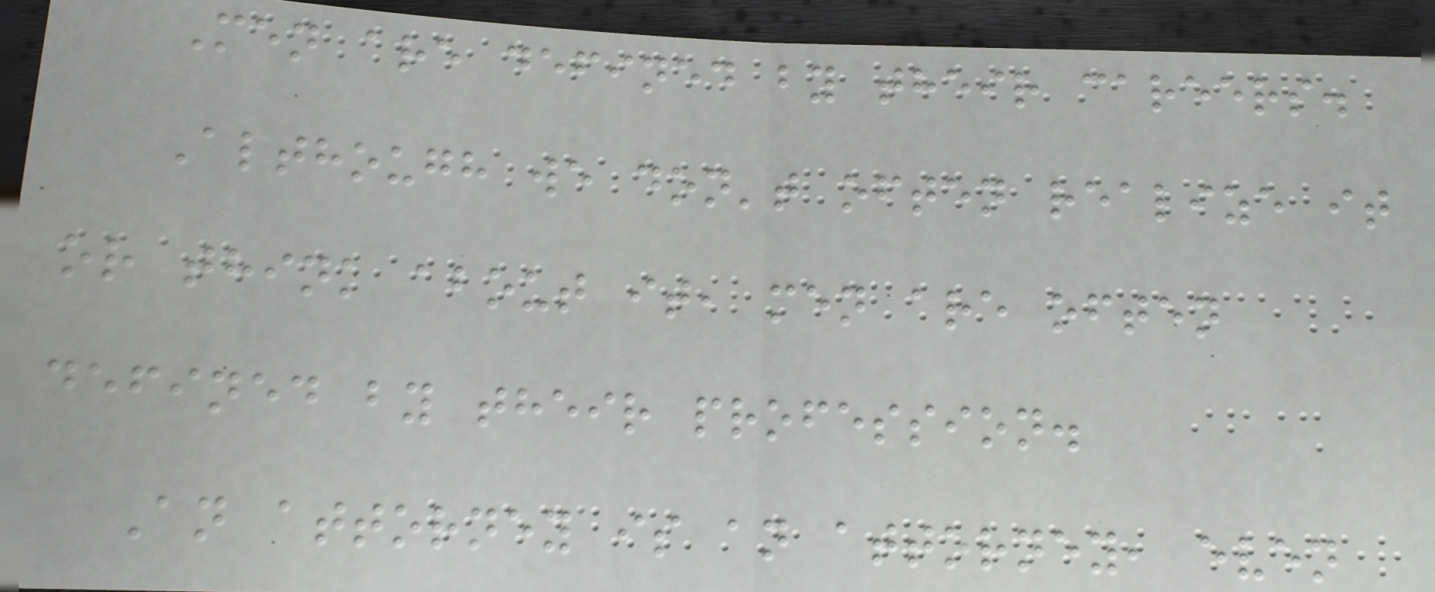Men are defined by their careers.
Although we don't often realize it
or think about it, men are often
defined by their profession.
An attorney is an attorney, even
